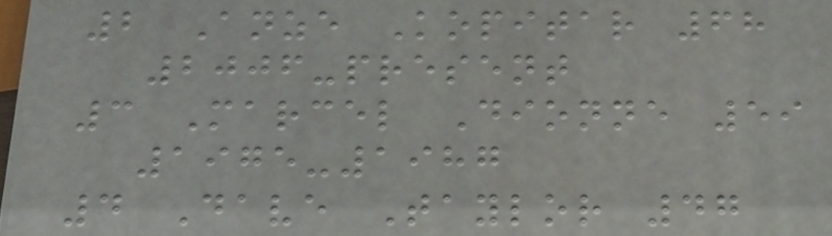2 Anze Kopitar 68
2006-present
3 Marcel Dionne 59
1975-1987
4 Dave Taylor 47
